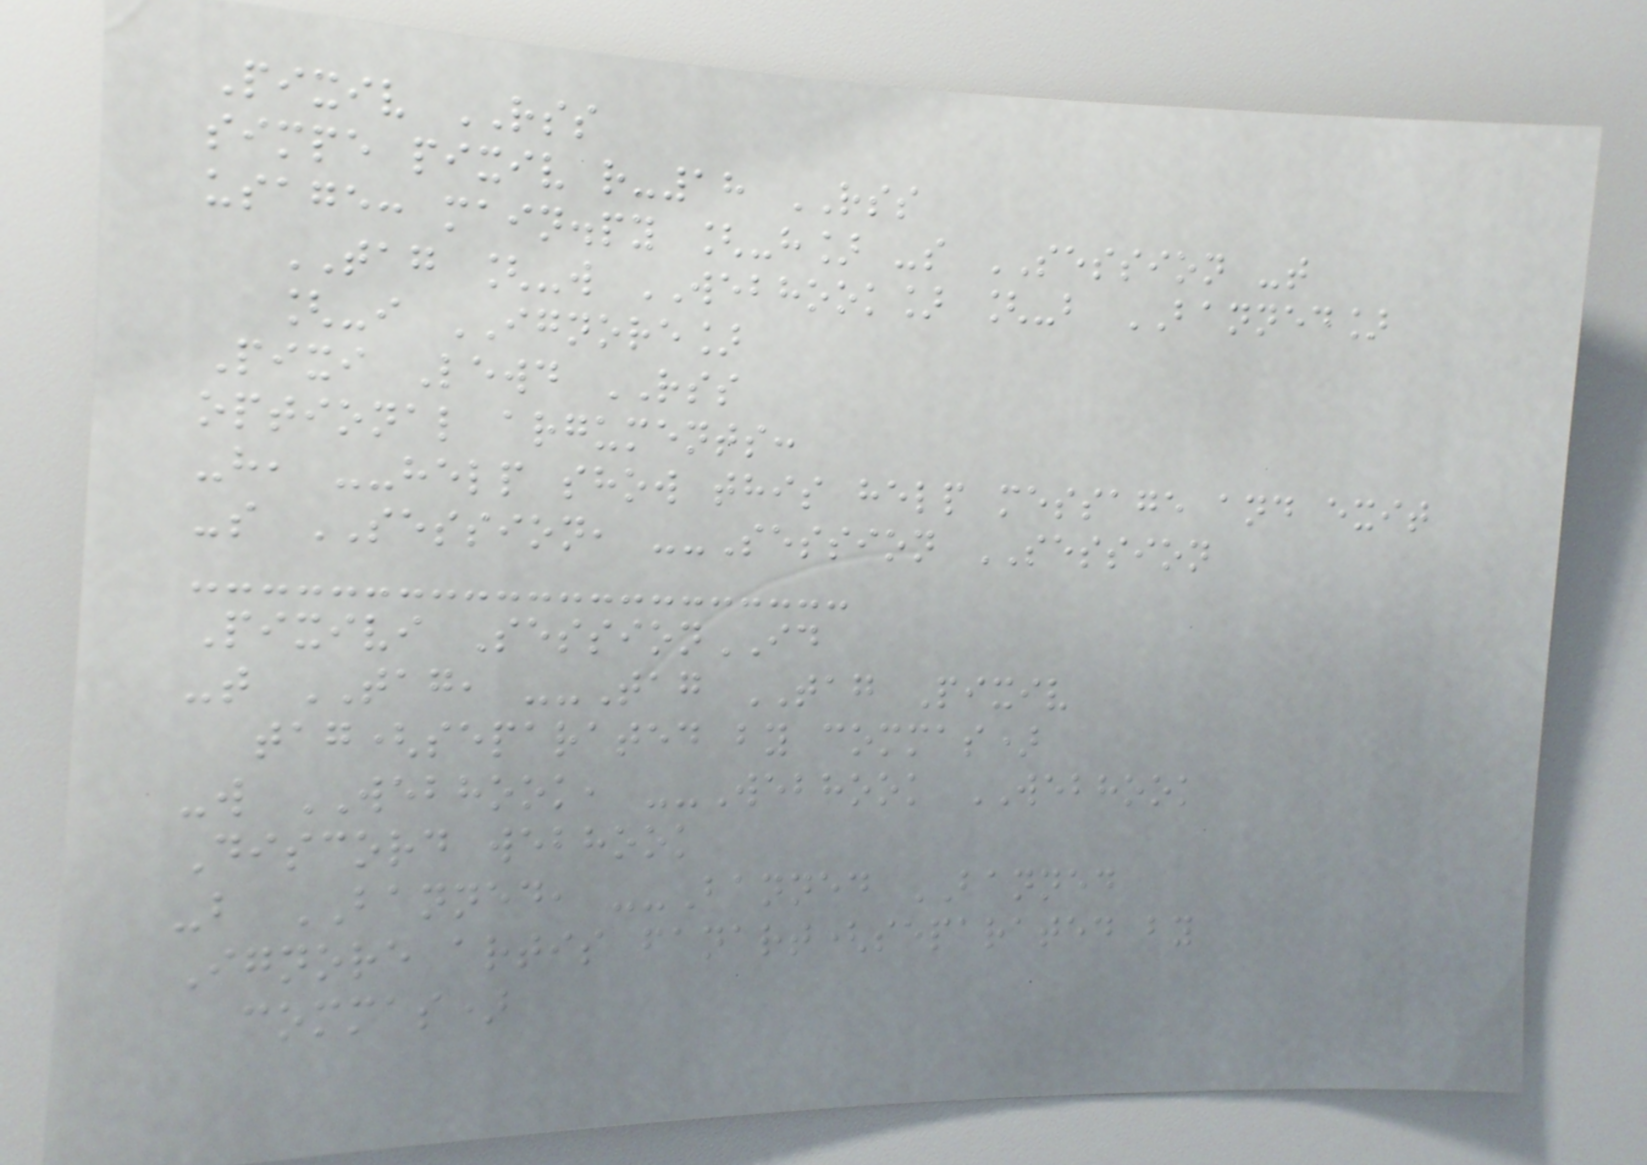Pixiv RSS
simpe pixiv r-18 RSS
usage: main.py [-h] -s SESSION -t
TAG [-w WEBHOOK] [-b BANNED]
[-i IGNORE]
Pixi Lewd RSS
optional arguments:
-h, --help show this help message and exit
-s SESSION, --Session SESSION
Pixivi SessionID
-t TAG, --Tag TAG Pixiv
tag(separated by commas)
-w WEBHOOK, --Webhook WEBHOOK
Discord webhook
-b BANNED, --Banned BANNED
Ignore artis fanart(separated by
commas)
